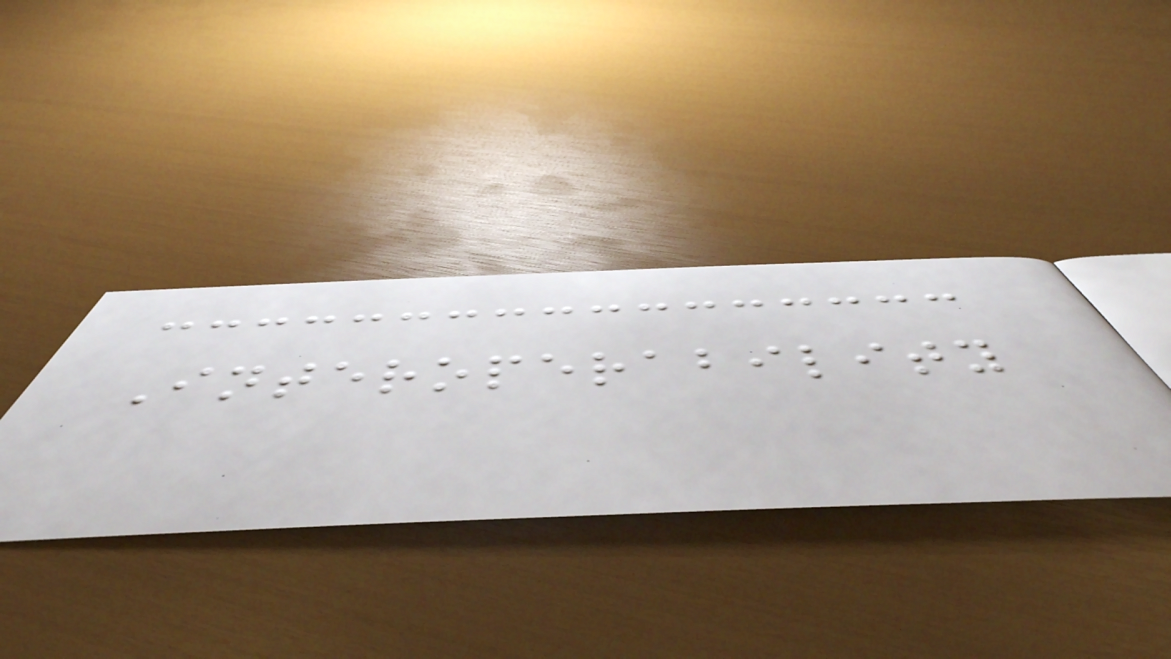Interoperability
